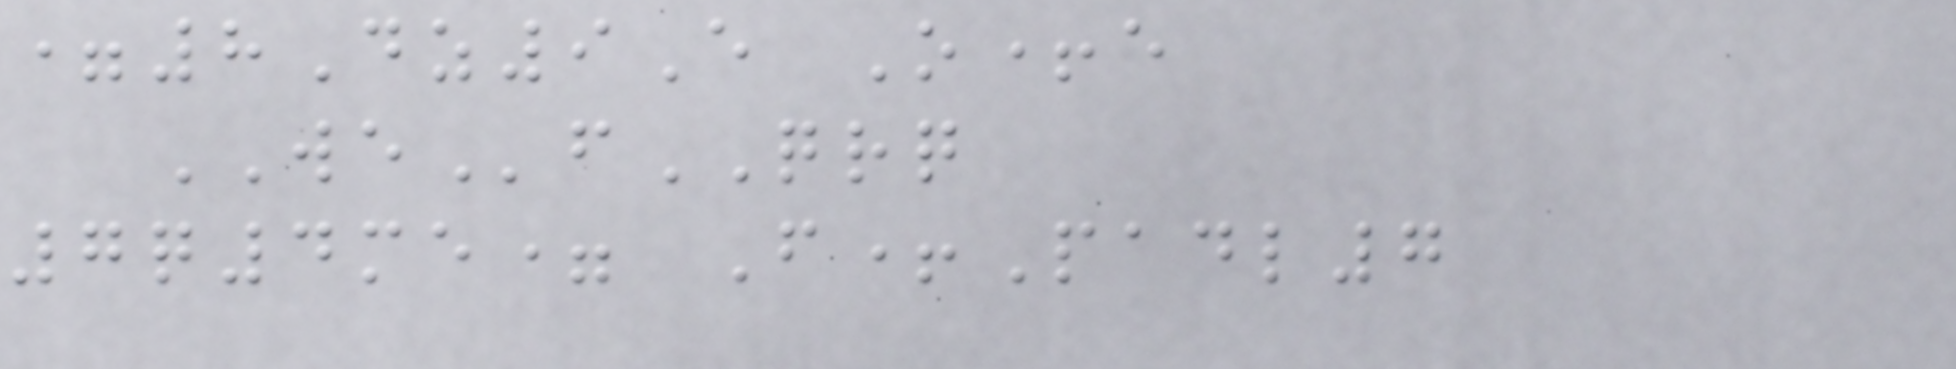=8Dz9E O+e
WEfQRQ
7q4me= F+Padl7
